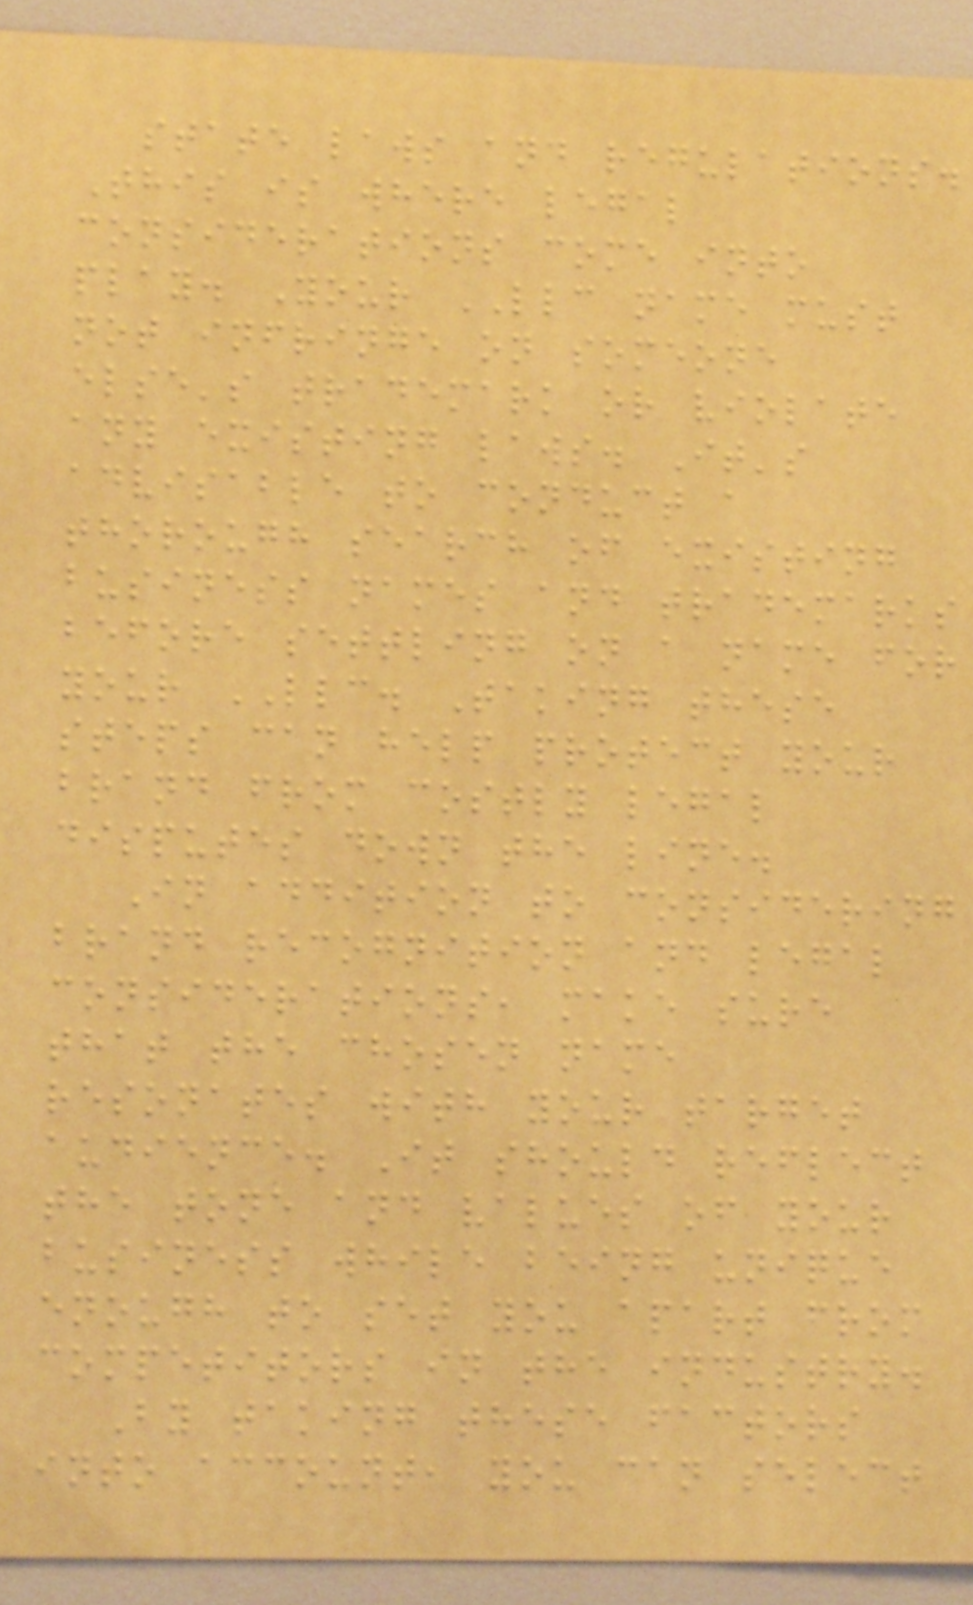state laws and regulations.
This is where legal
considerations come into
play. Your LLC name must
not infringe on someone
else's trademark or violate
any existing laws. It's
advisable to conduct a
thorough search of existing
business names and trademarks
before settling on a name for
your LLC. Taking these
steps can help protect your
brand from costly legal
disputes down the line.
In addition to considering
brand recognition and legal
considerations, make sure
that the chosen name
resonates with your target
audience. It should reflect
the tone and values of your
business while being unique
enough to set you apart from
competitors in the industry.
By taking these factors
into account, you can select
